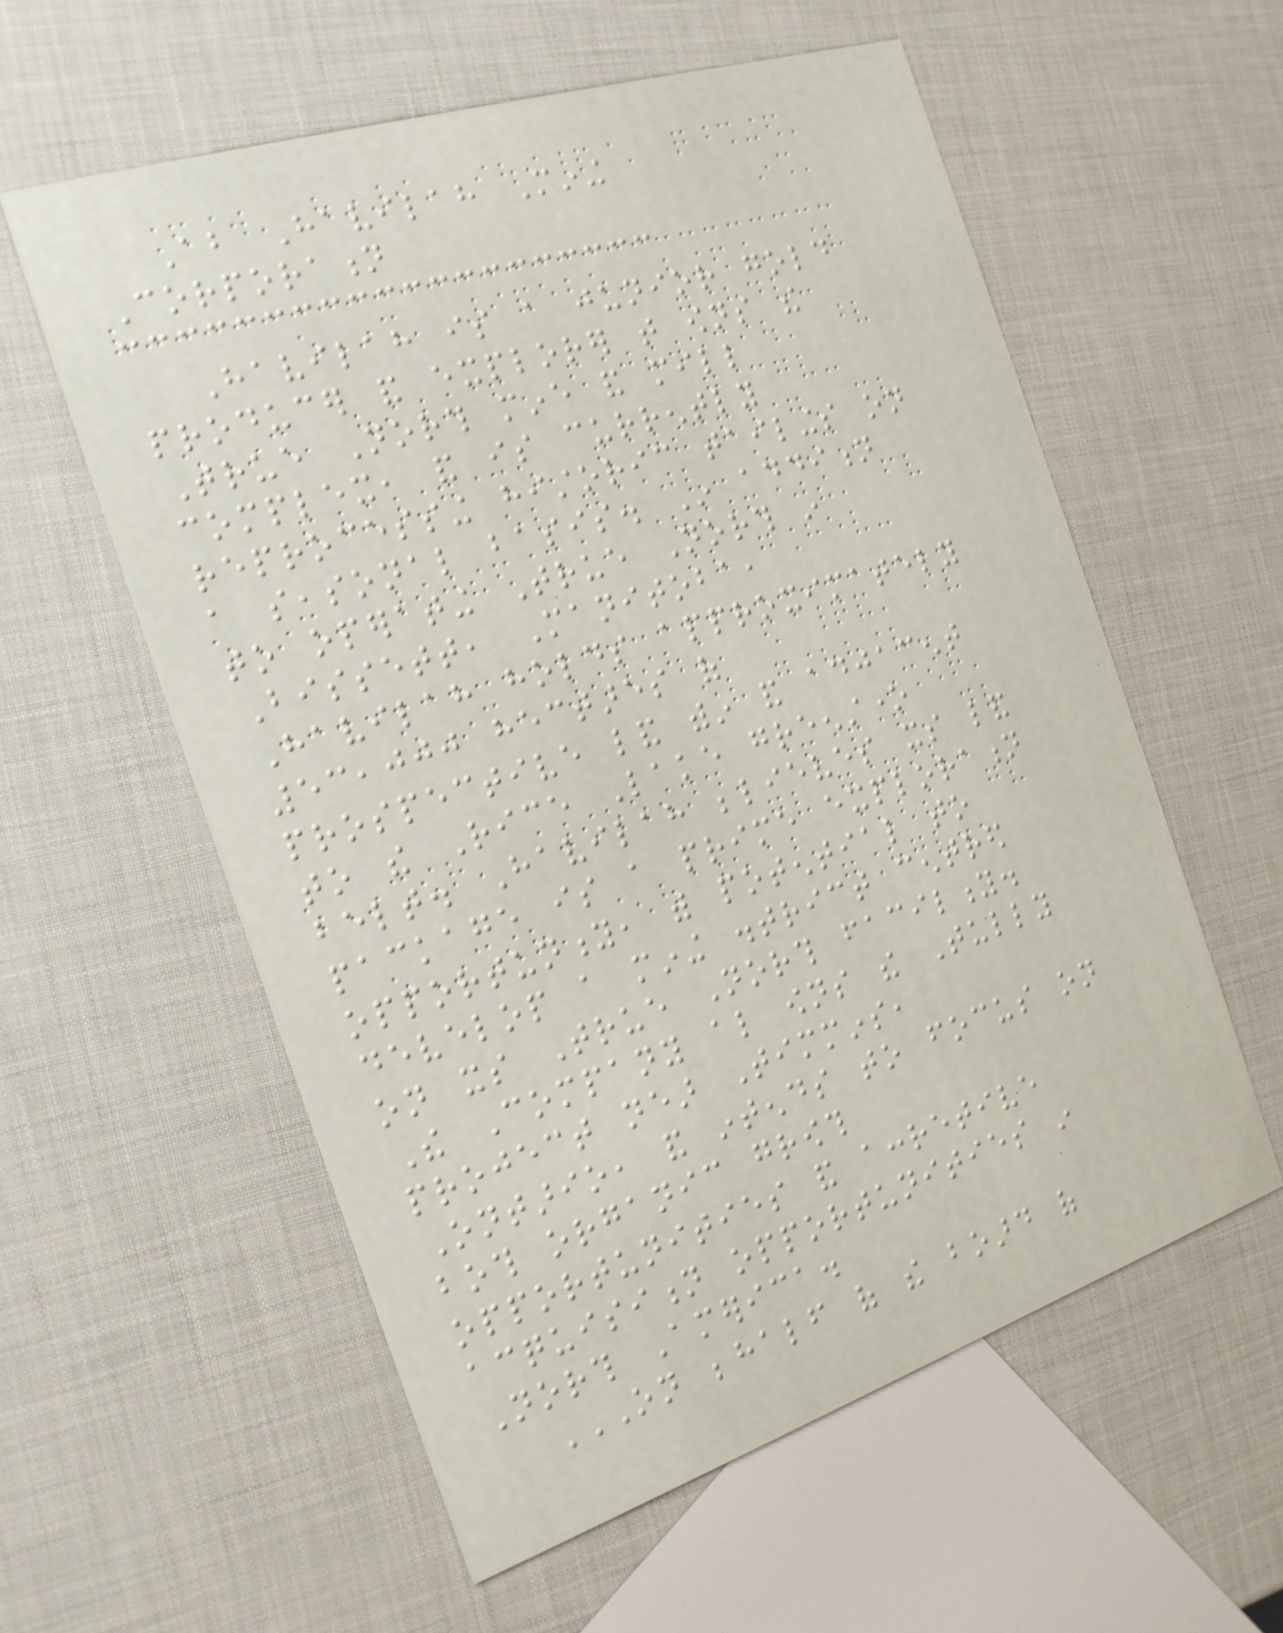About Havilah Mining
Corporation
Havilah is a junior gold
producer and explorer that owns the
True North mine and mill
complex, and is currently
reprocessing historic tailings on
a seasonal basis. In addition
to operating True North in
Bissett, Manitoba,
Havilah holds approximately
53,000 hectares of
prospective land within and adjacent
to the Rice Lake greenstone
belt. Havilah believes its land
package is a prime exploration
opportunity, with potential to
develop a mining district centred
on its True North facility.
The Company also owns the Tully
project near Timmins,
Ontario, and intends to focus on
both organic growth
opportunities and accretive
acquisition opportunities in
North America.
ON BEHALF OF THE BOARD OF
